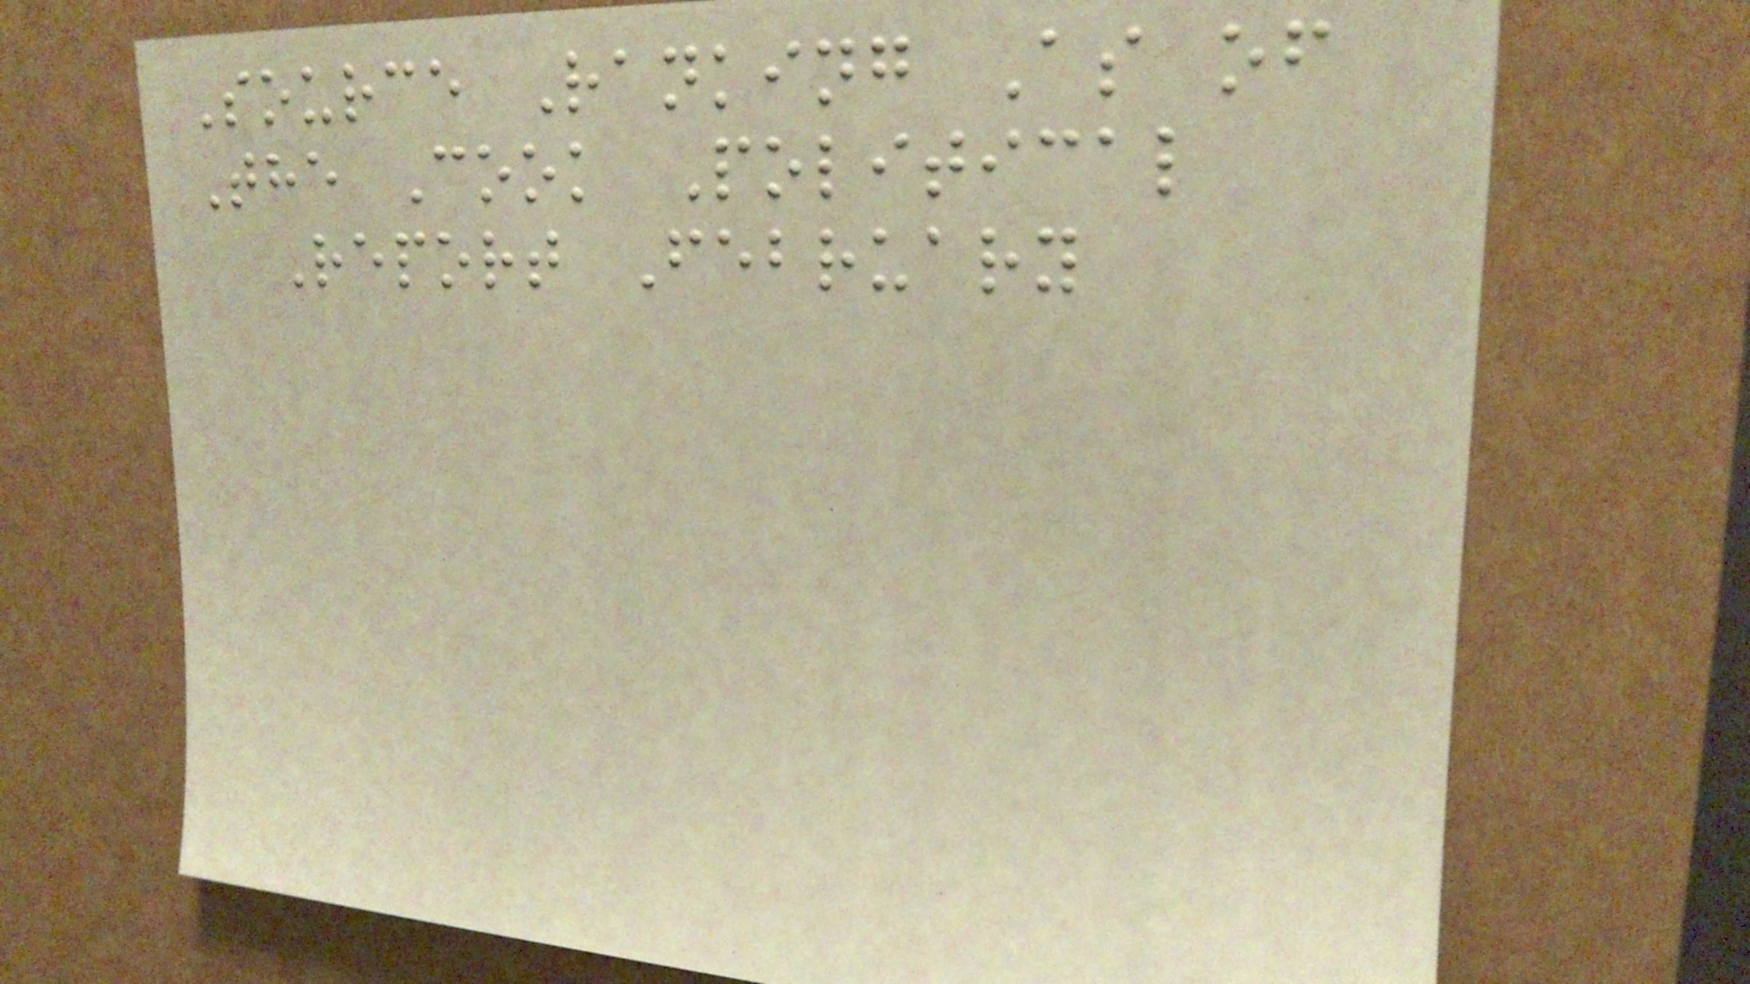Source Ranking As of
The Cook Political
Report February
